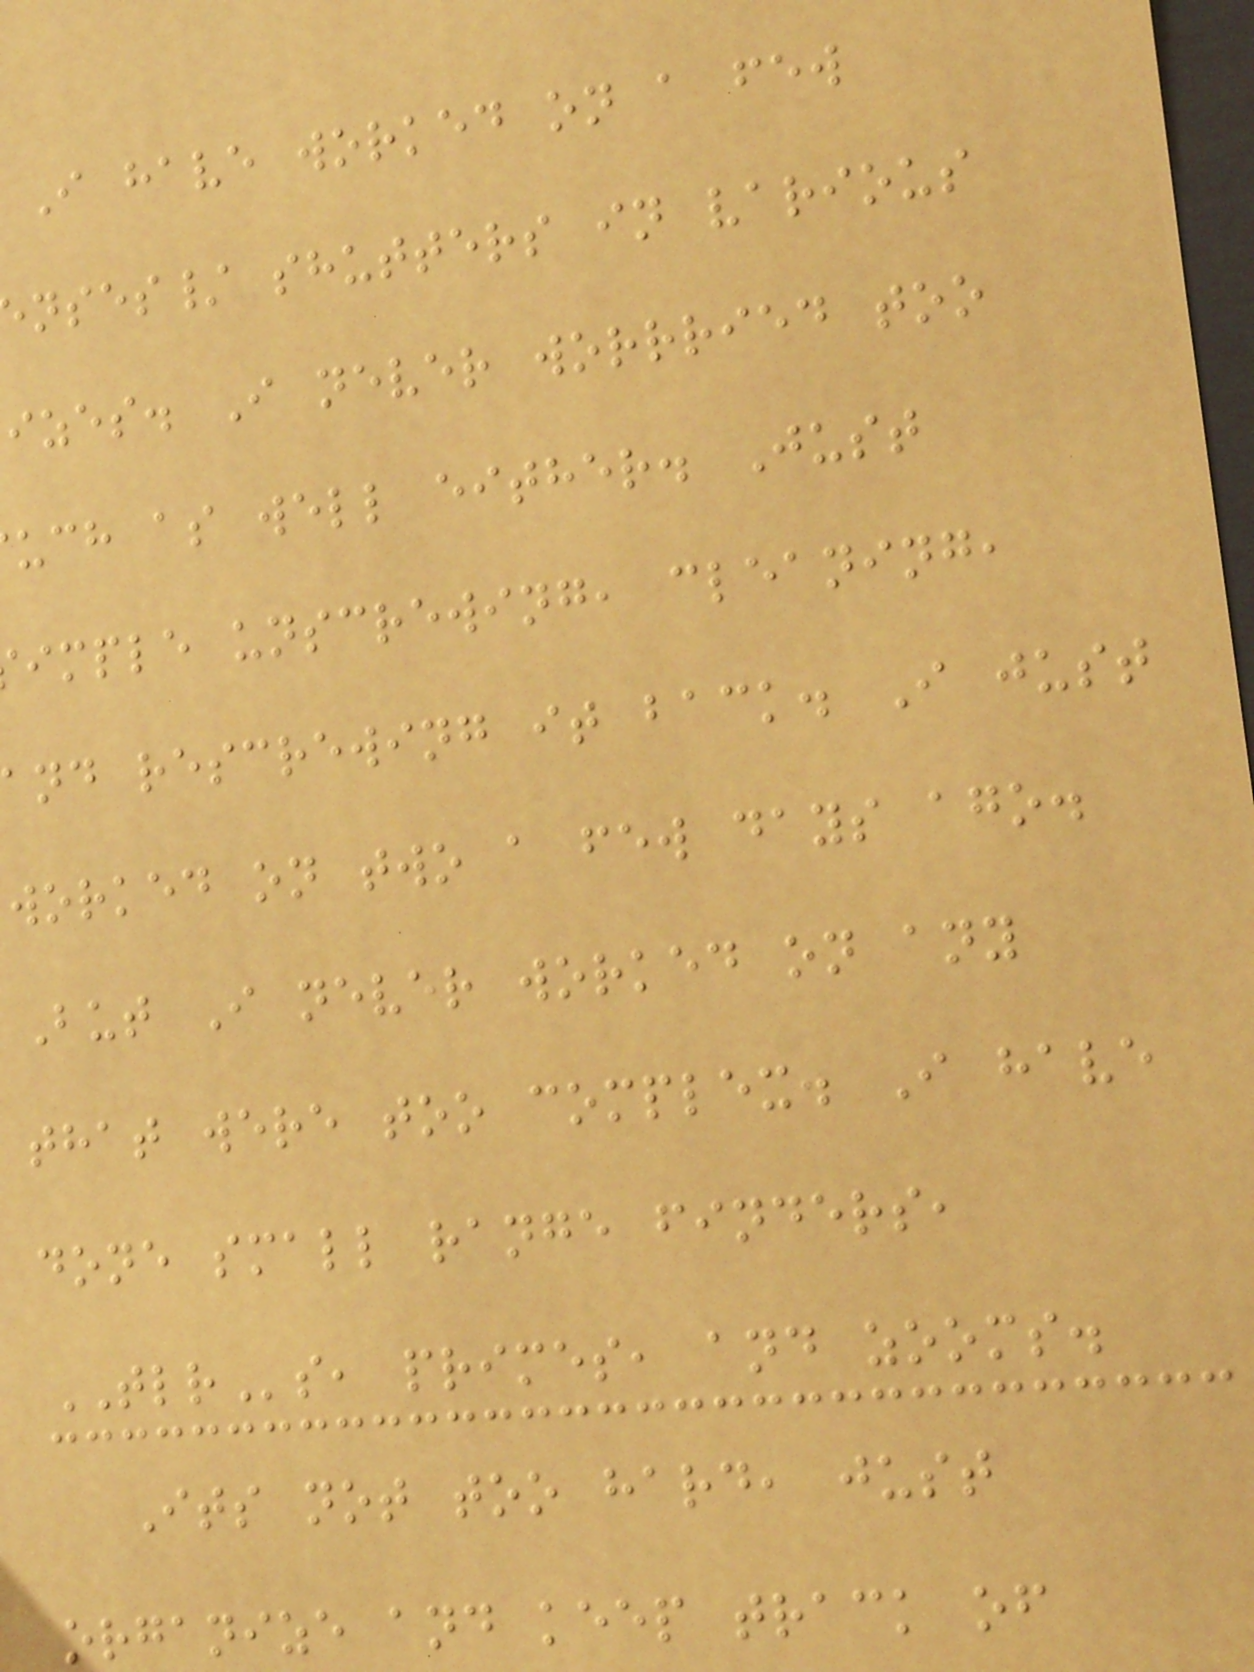I have worked on a few
nses/ shutters in various
izes. I never worrried too
uch as well either. Just
imple unscrewing, cleaning,
and rescrewing it back. I just
worked on two a few days ago.
But I never worked on any
that were too complex. I have
done small range finders,
TLRs, primes, and zooms.
Its not too hard, just
organize and keep track of
